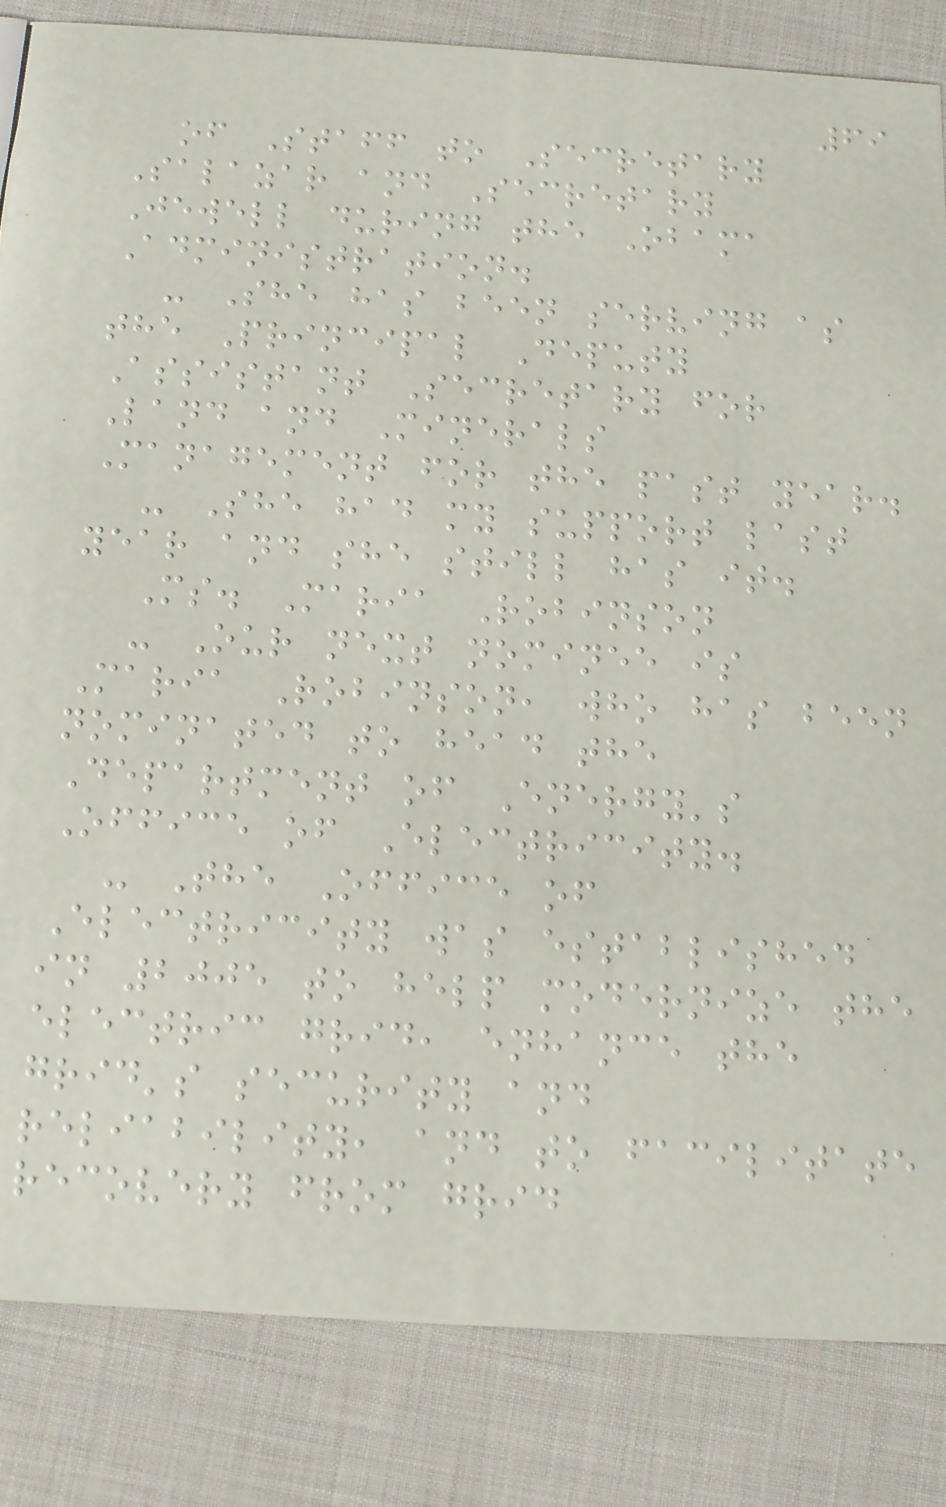69
of Staff to Secretary
Salazar and Secretary
Jewell during the Obama
Administration.
- She has been serving as
the Principal Deputy
Assistant Secretary for
Land and Minerals
Management for the past year.
- She had my support last
year and she still has it.
Ms. Maria Robinson
- Our next nominee is
Maria Robinson, who has been
nominated to head the
Department of Energy's
Office of Electricity.
- The Office of
Electricity was established
in 2005 to help modernize the
electric grid, enhance the
grid's security and
reliability, and to facilitate
recovery from grid
